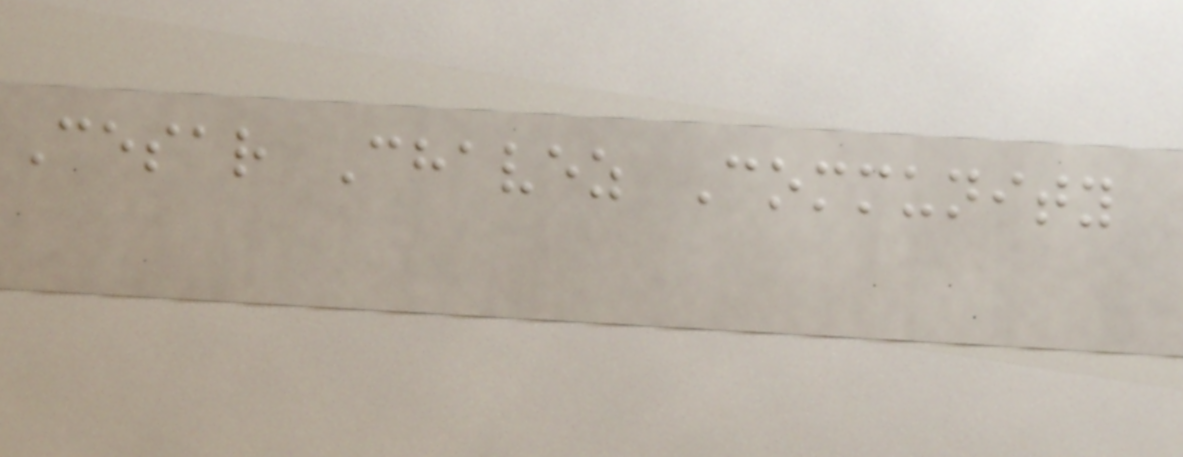Cesar Chavez Community
